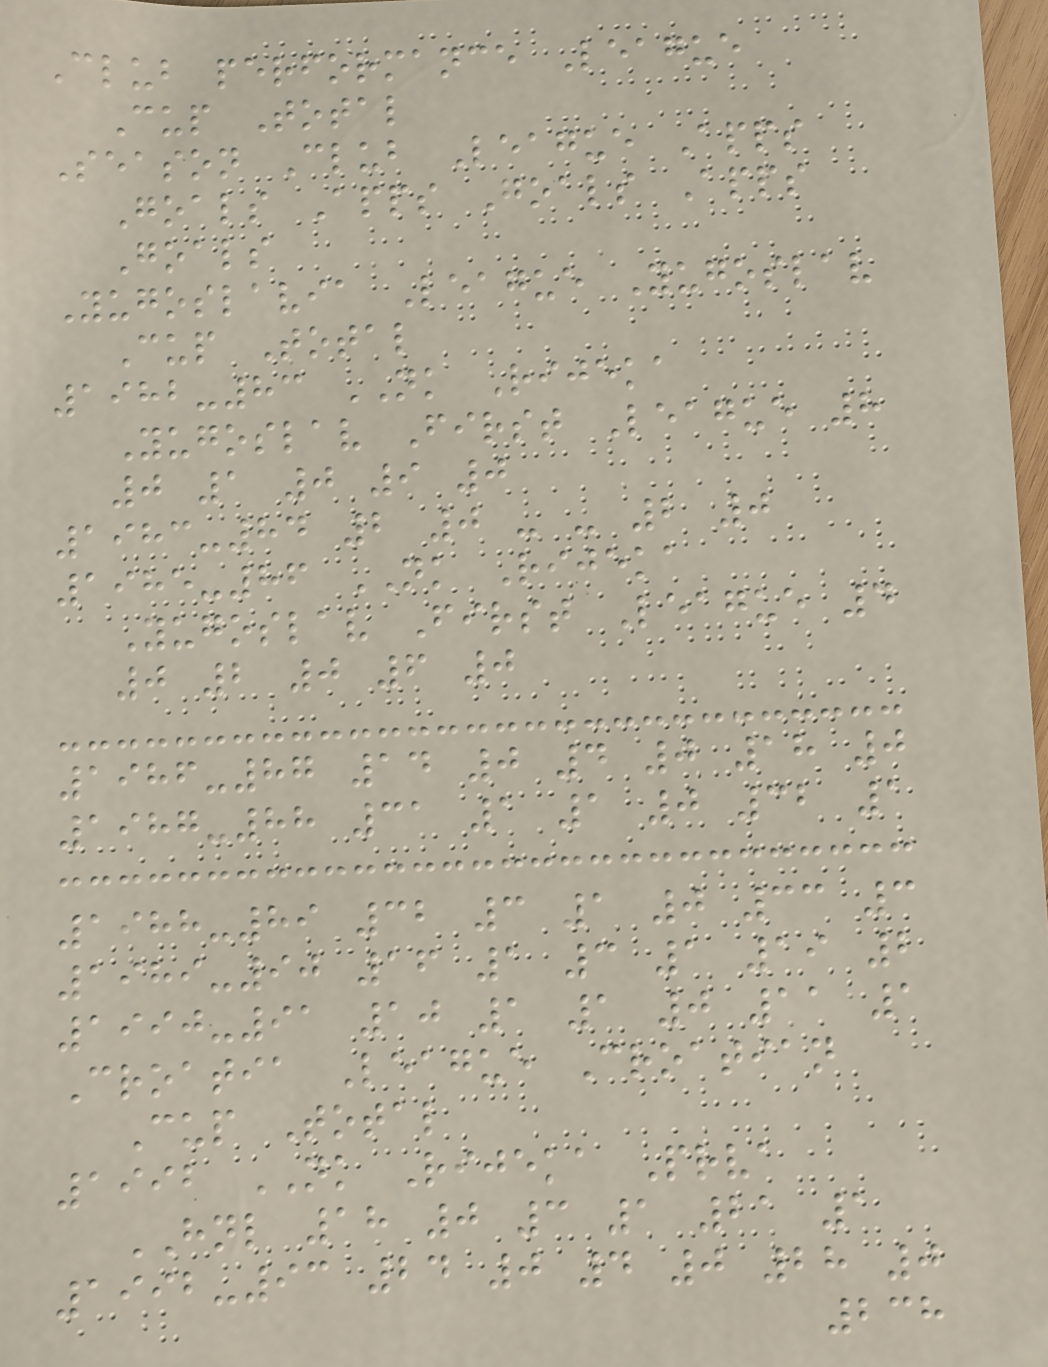Club performance League
Cup Total
Season Club League Apps
Goals Apps Goals Apps
Goals
Yugoslavia League Yugoslav
Cup Total
1982-83 NK Rijeka
Yugoslav First League 8
0 1 0 9 0
1983-84 2 0 - - 2 0
1985-86 NK Rijeka
Yugoslav First League 4
0 2 0 6 0
1986-87 14 0 4 0 18 0
1987-88 31 1 1 0 32 1
1988-89 32 3 1 0 33 3
1989-90 16 1 3 1 19 2
1990-91 10 1 1 0 11 1
Croatia League Croatian
Cup Total
1992 NK Rijeka Prva
HNL 18 0 3 1 21 1
1992-93 24 0 4 0 28 0
238
